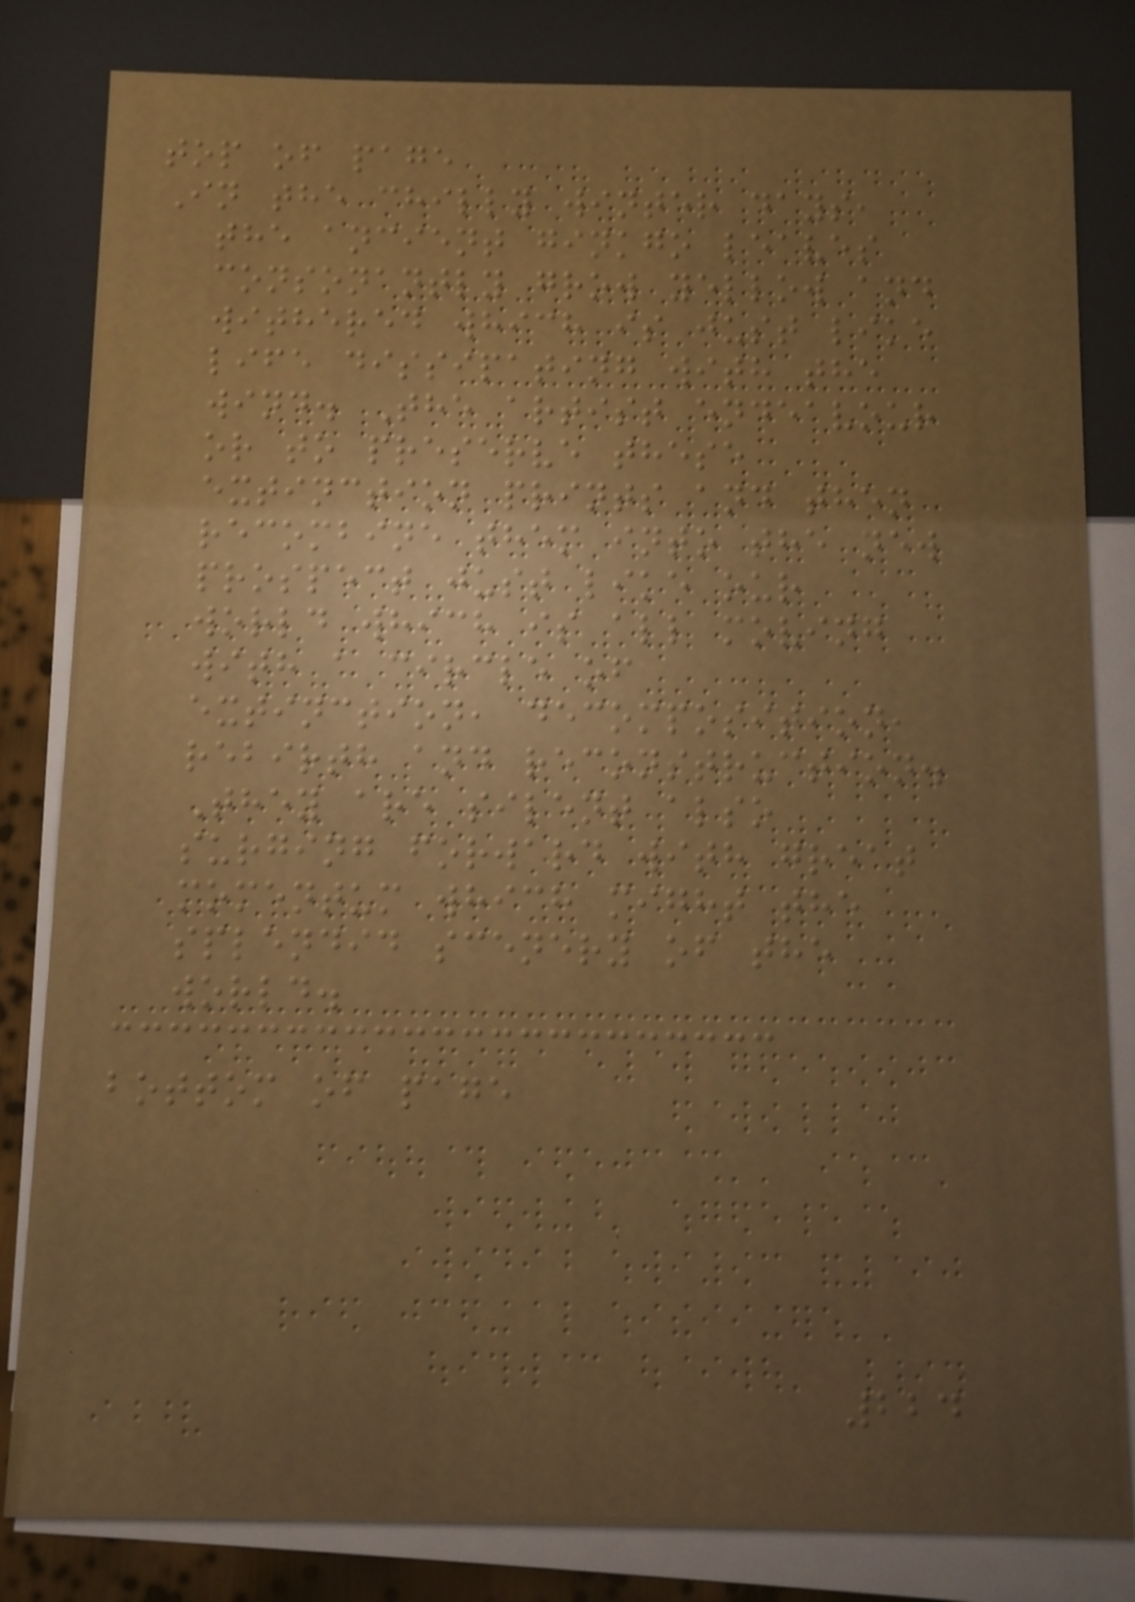top of page
In the chilly winter days,
the ancient ginkgo leaves
consonantly grow yellow and
withered which is just like
life dissipating with the
wind. The artist endeavour
or to preserve these
extinction prints and then
recombine them into the new
prospect just like our
world which is all moving
with a circle of
extinction, decomposition,
rebirth and reconstruction.
They are silent also
surging forward with great
momentum which might the
splendid scenery of the
world.
bottom of page
224
